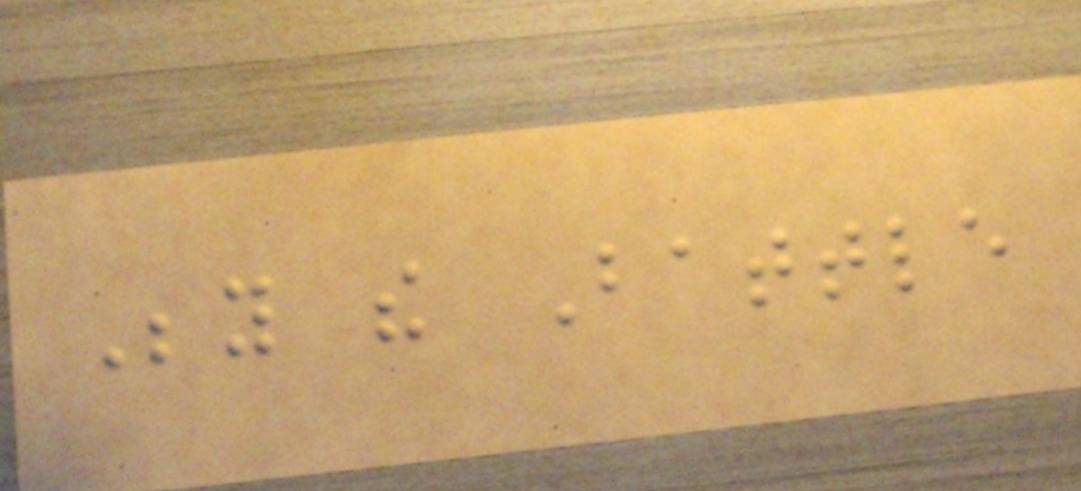Beyond the Battle
